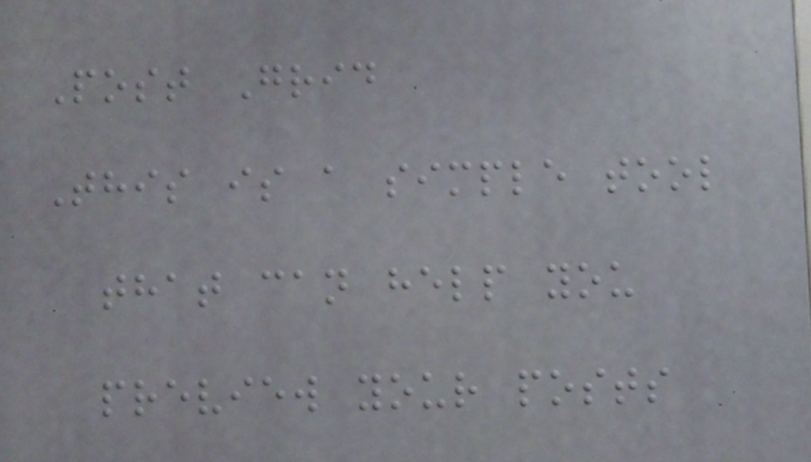Post Grid
This is a simple tool
that can help you
preview your posts
